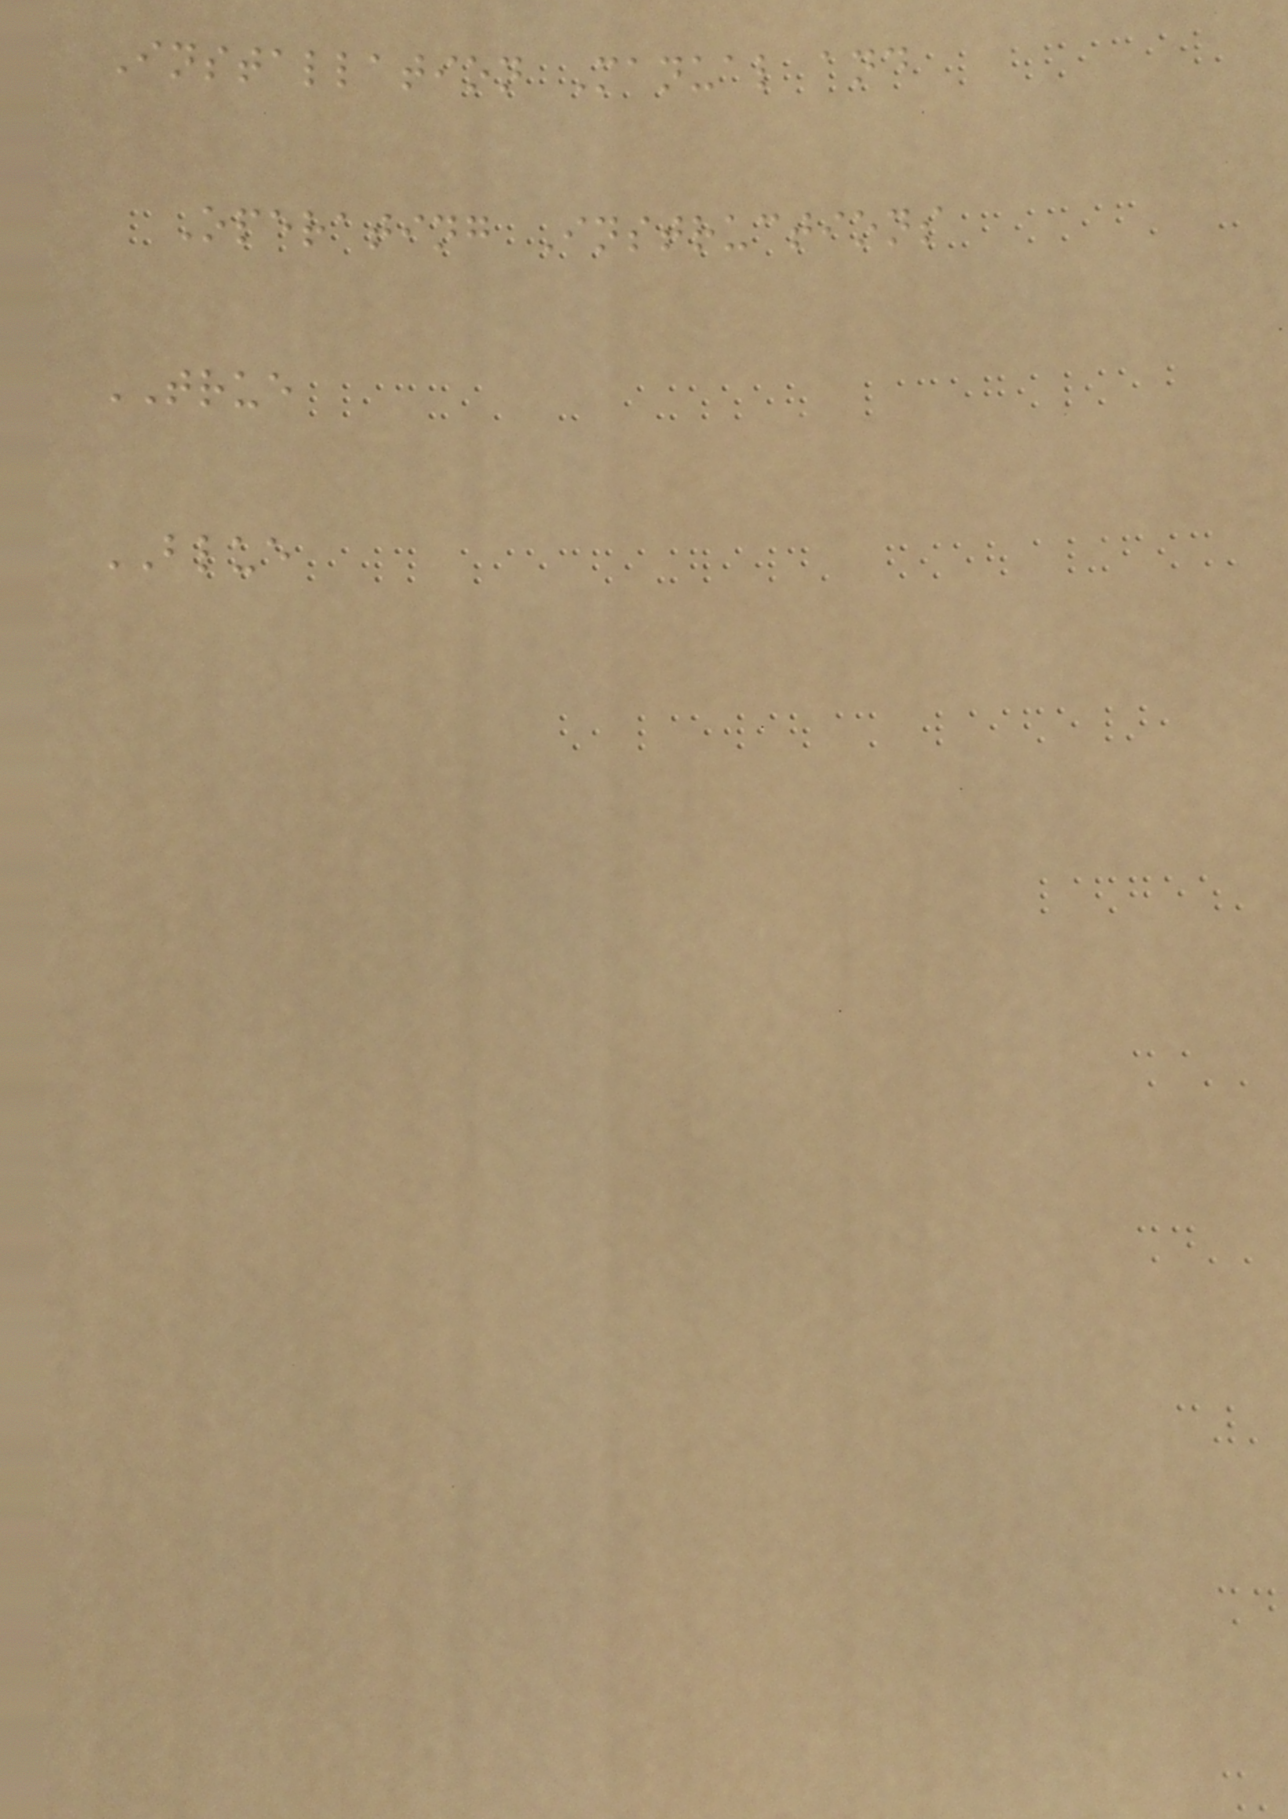Installation Manual and
Operating Instructions
TRUE
BLUE
